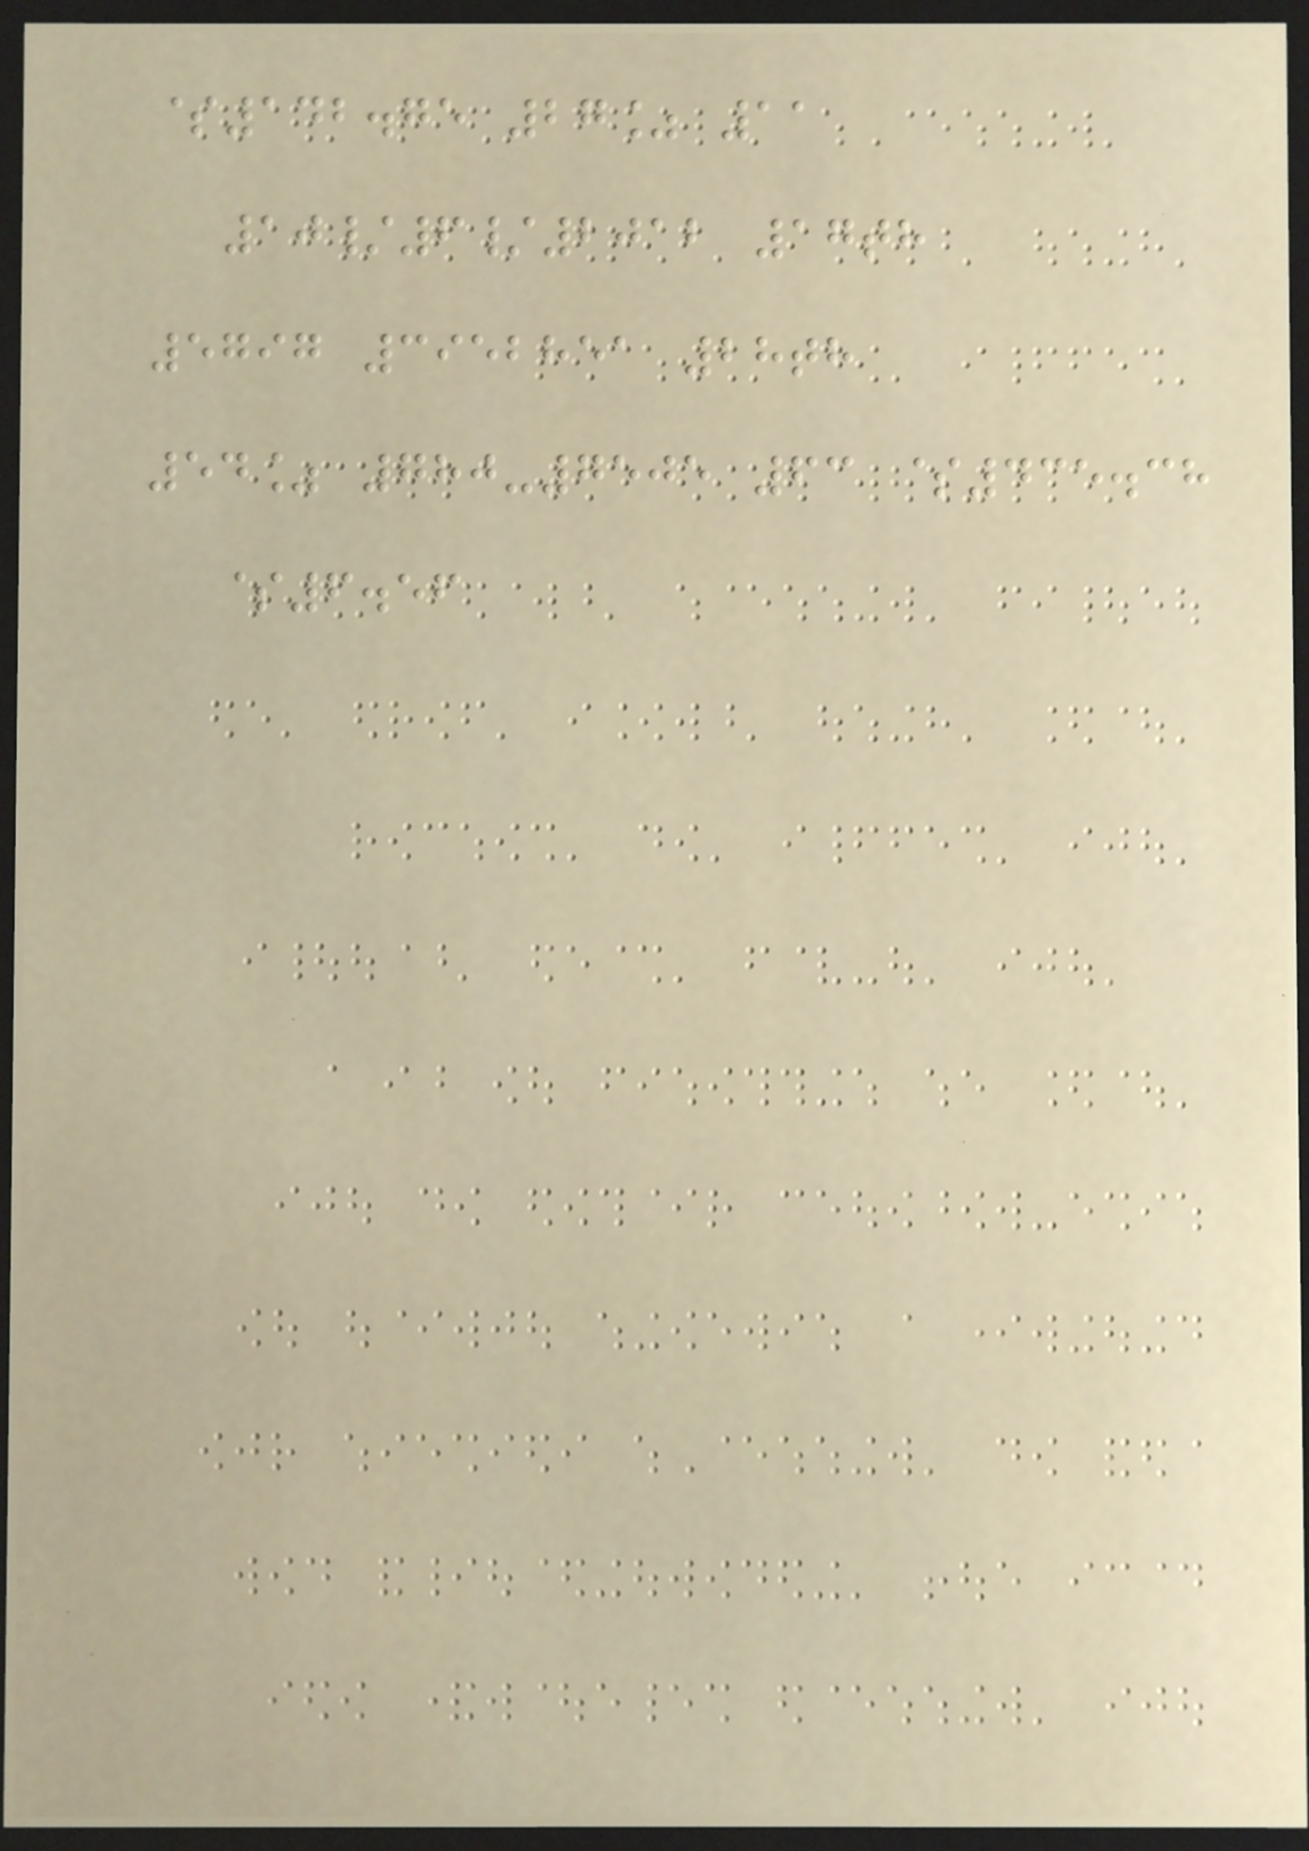$142.75 27% 11
10/6/2012 17th
5797 3952851 28th
54% 780-7505 63 $435.38
$6.56
